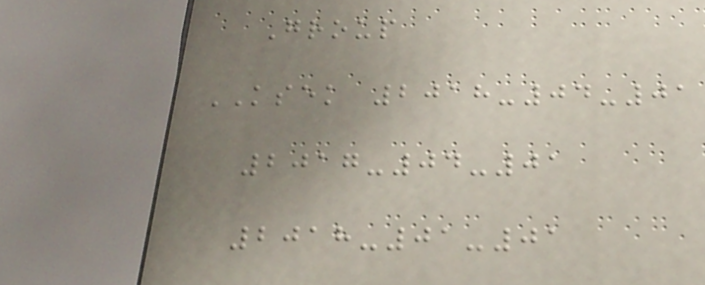Group
KSEK 2018-04-01
2017-04-01
2018-01-01
